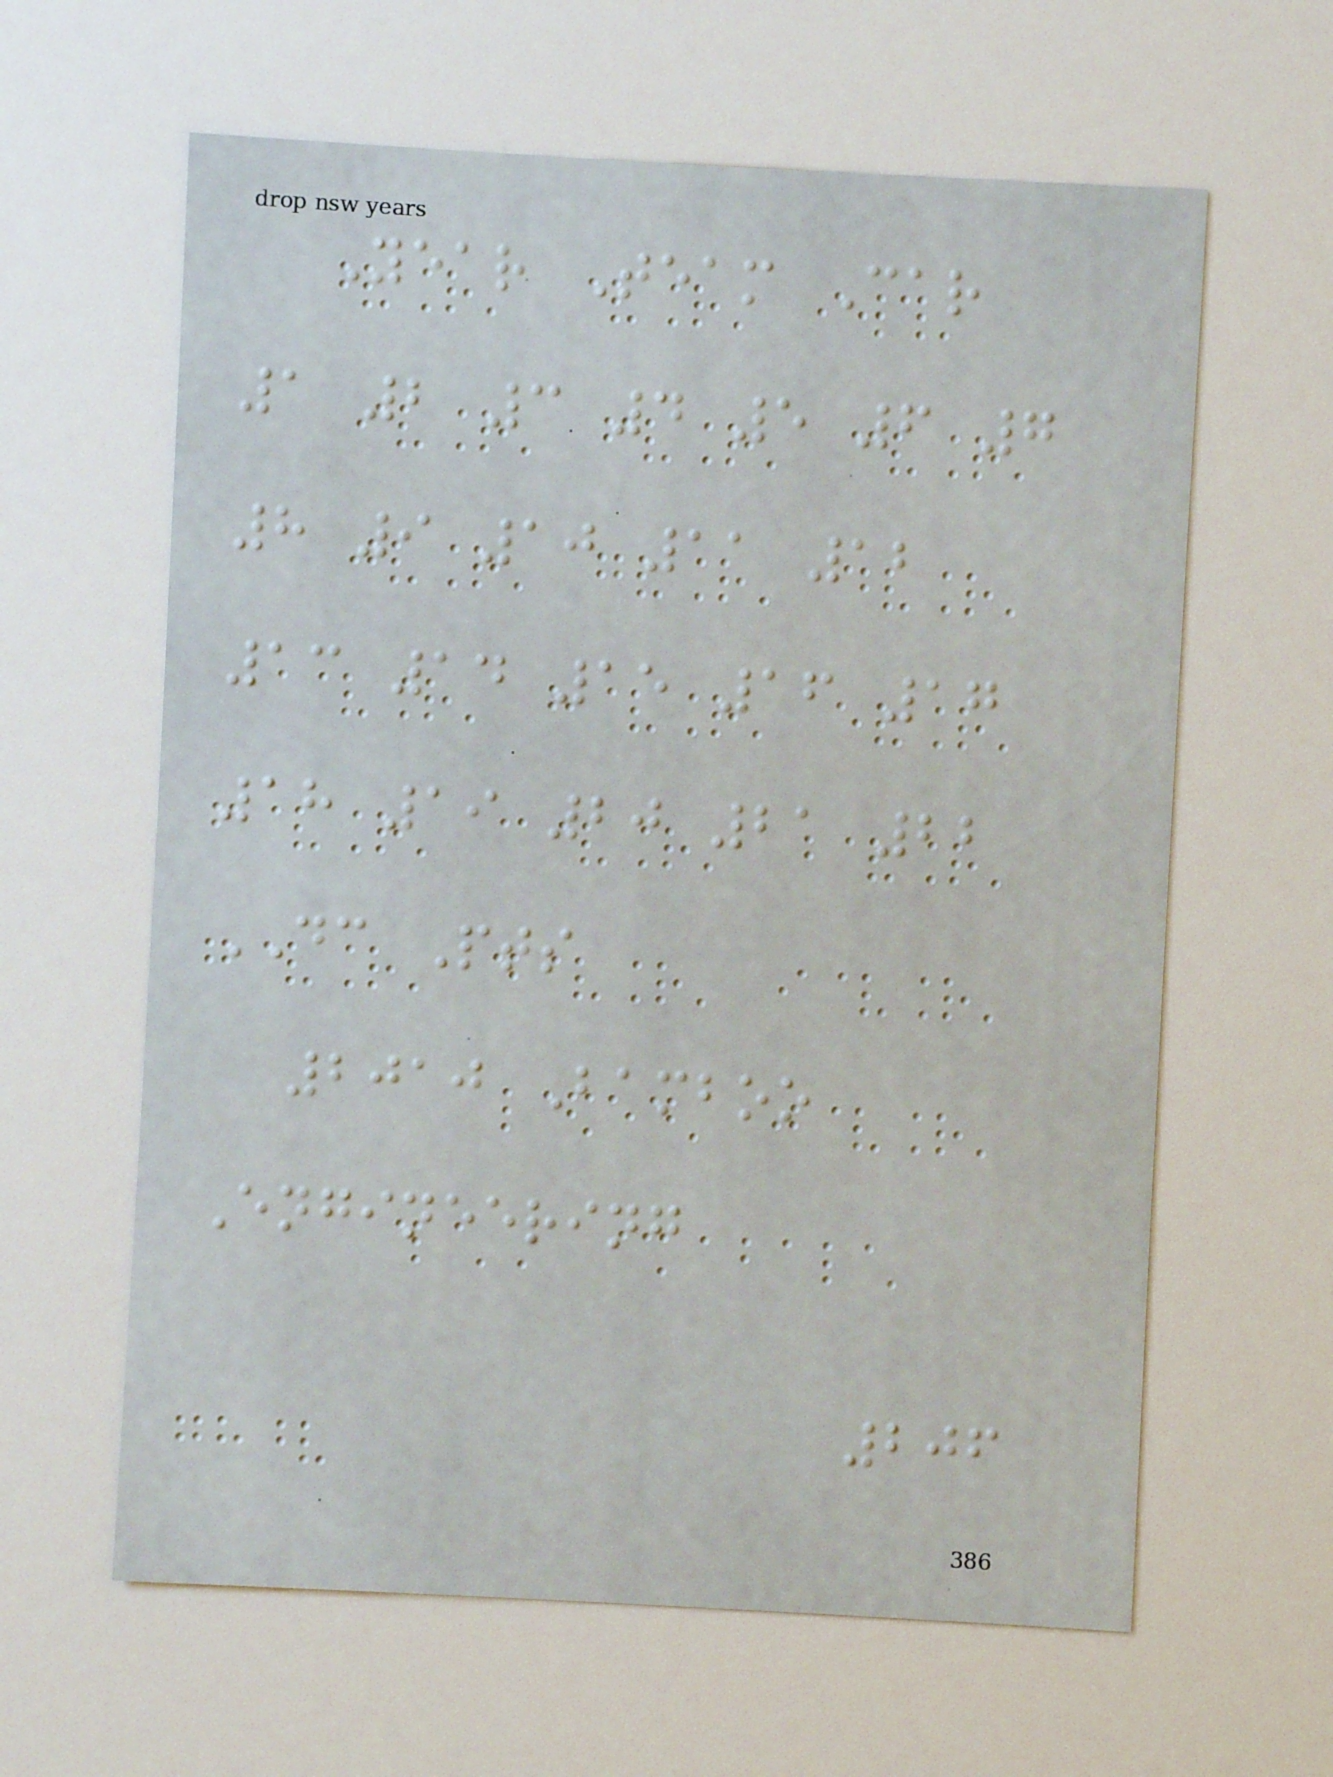Year Team Car
1 2 3 4 5 6 7
8 9 10 11 12
13 14 15 16 17
18 19 20 21 22
DC Pts
2010 Bamboo
Engineering
206
